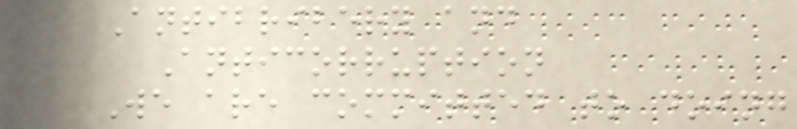Antibribery and
Anticorruption
We are committed to doing
